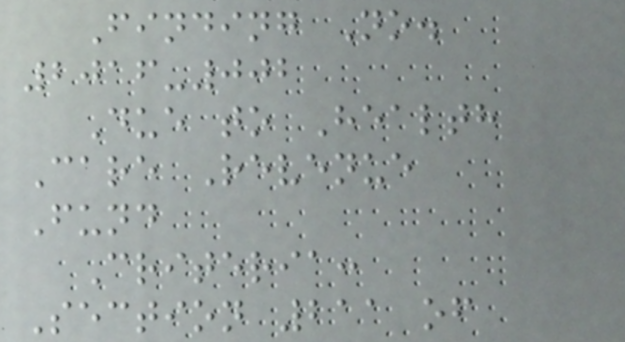Finding No.
2016-002
Due to Health
Care Revenue
Fund
Criteria:
Section 211 of
